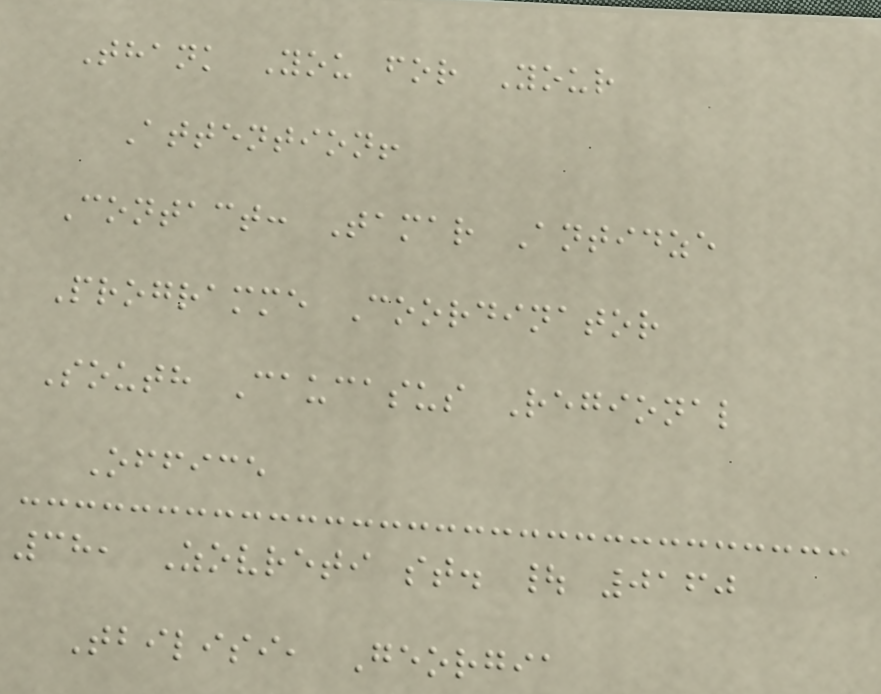Thank You for Your
Attention!
Contact: Tamar Antidze
Programme Coordinator
South Caucasus Regional
Office
38, Zovreti st. | 0160
Tbilisi, Georgia
